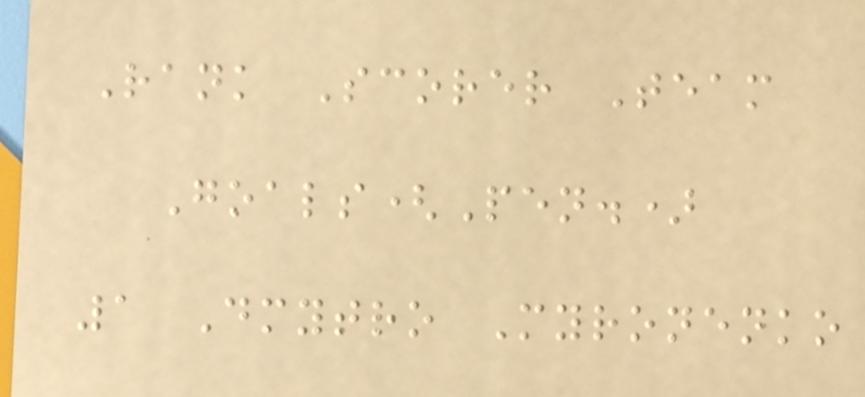Rank Scorer Team
Goals(Pen.)
1 Dmytro Myronenko
